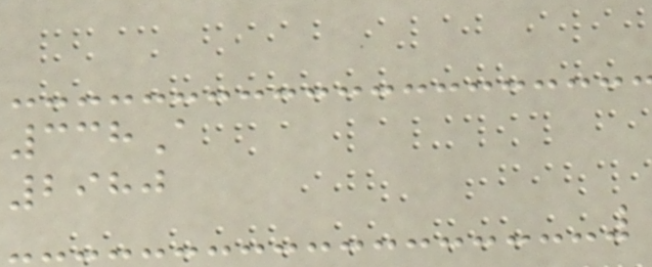338A
2980
